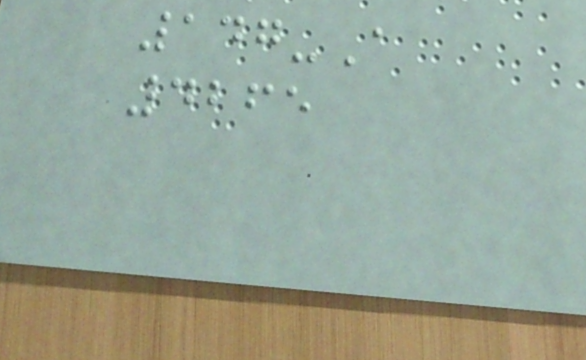147-A
4265
